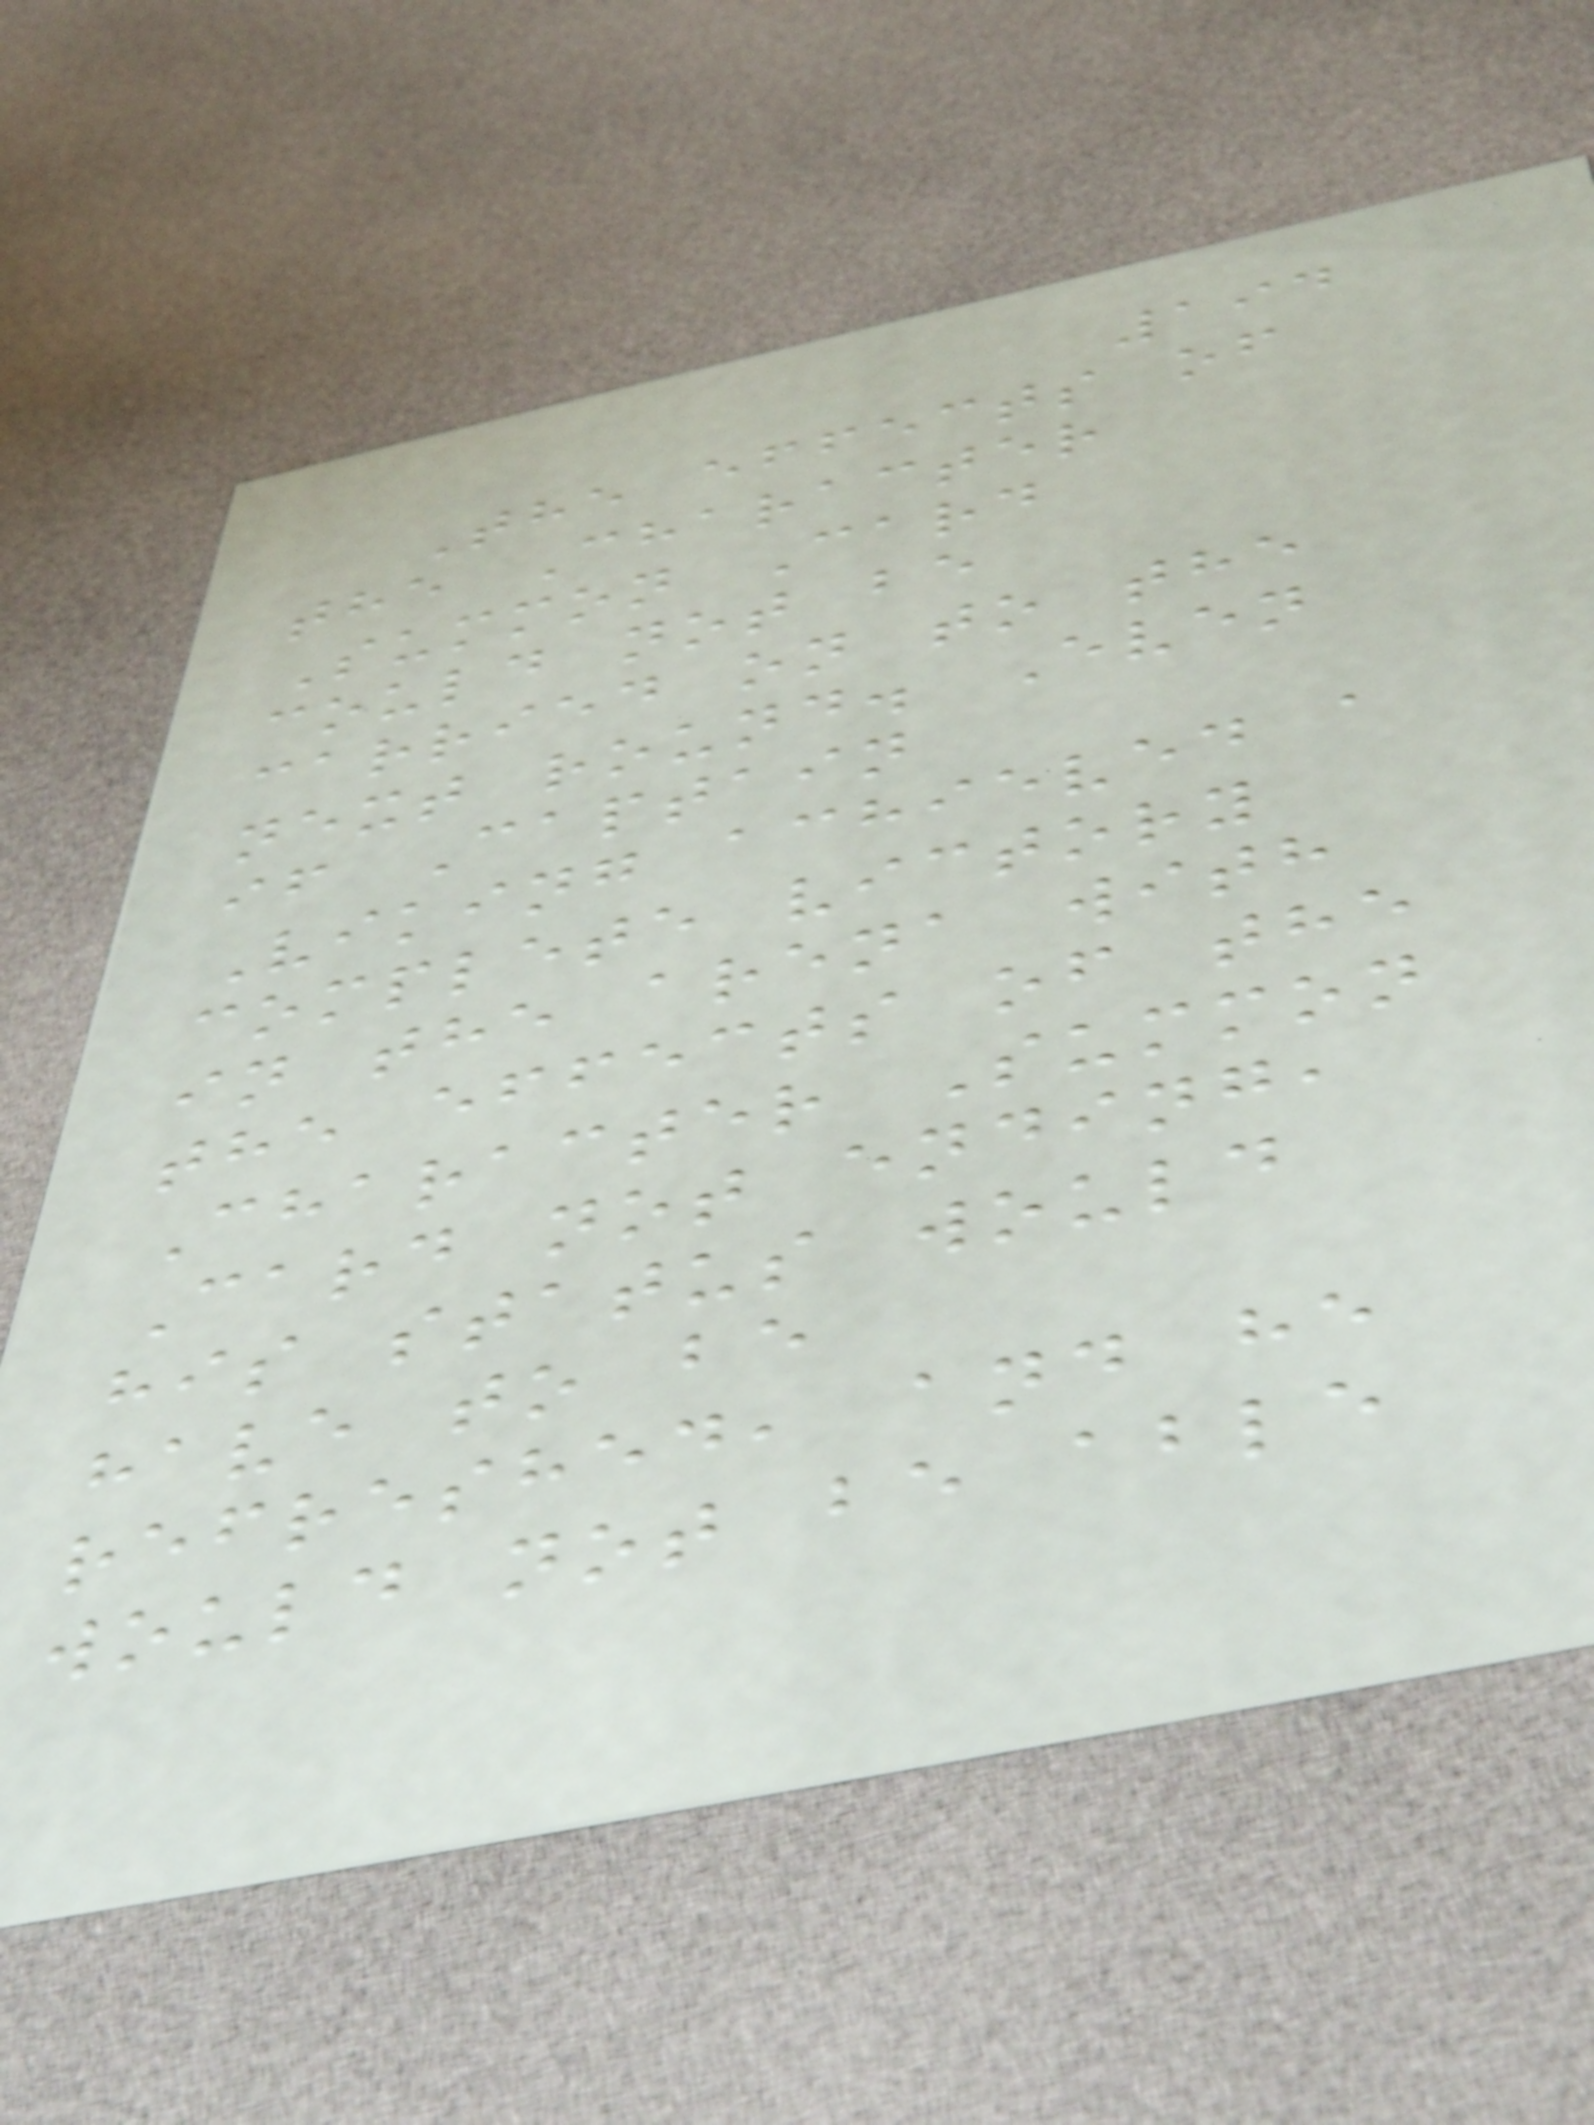194
The effects of
the Character
Summon Card
could not be
carried on to the
next round. Even
if Captain
Viking achieved a
complete victory
in the arena with
the effects of the
Character Summon
Card not ending,
his status would
have to be
refreshed, and he
would not be able
